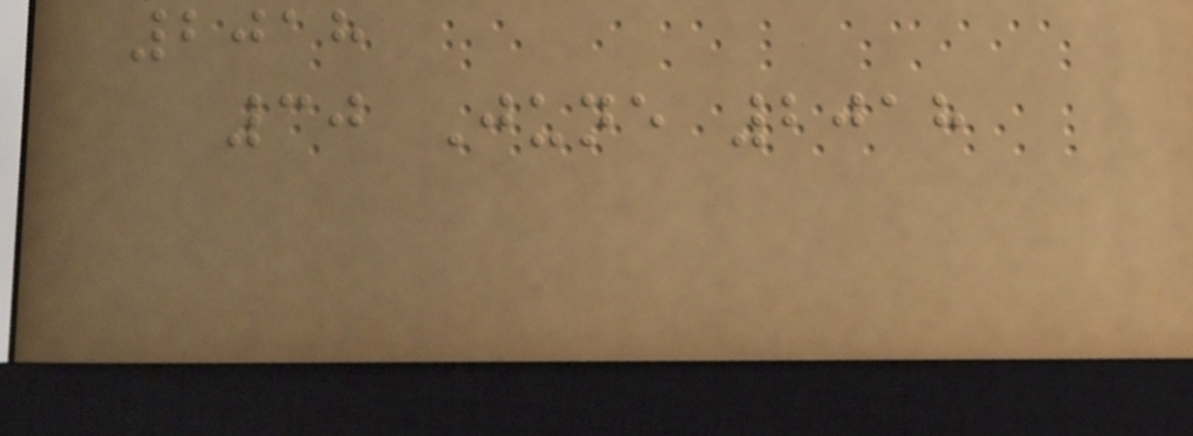2018
30 June 2018
